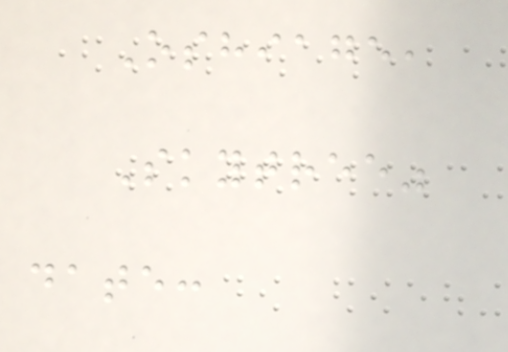Oshiage,
Skytree"
date:
